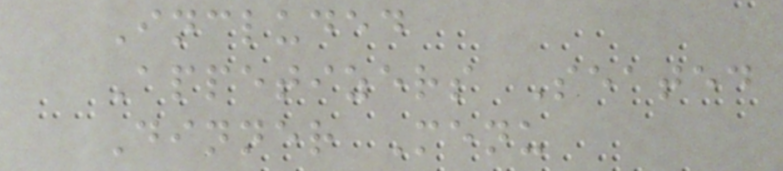Included
Appetizers Seated
Dinner Menu
